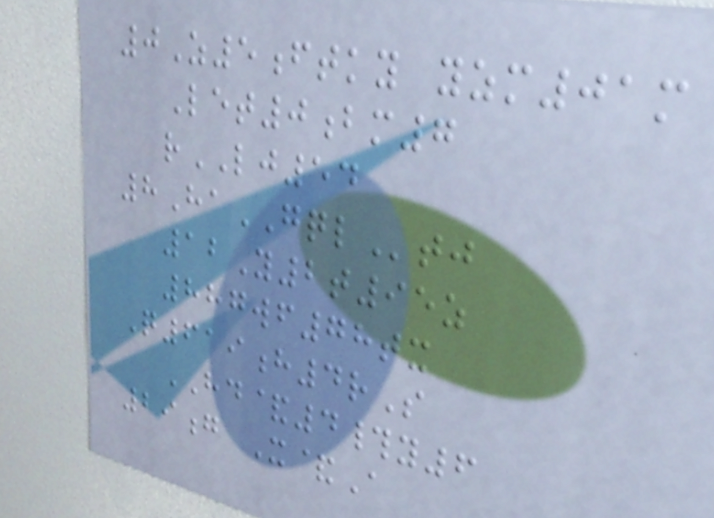0Z5ftky yzm01m
Let0bm7
rLJ54
8HaGQLtj
12Y2t95z
887wf78tx
Q619h4rS
HD&4#y6
29g X&A
